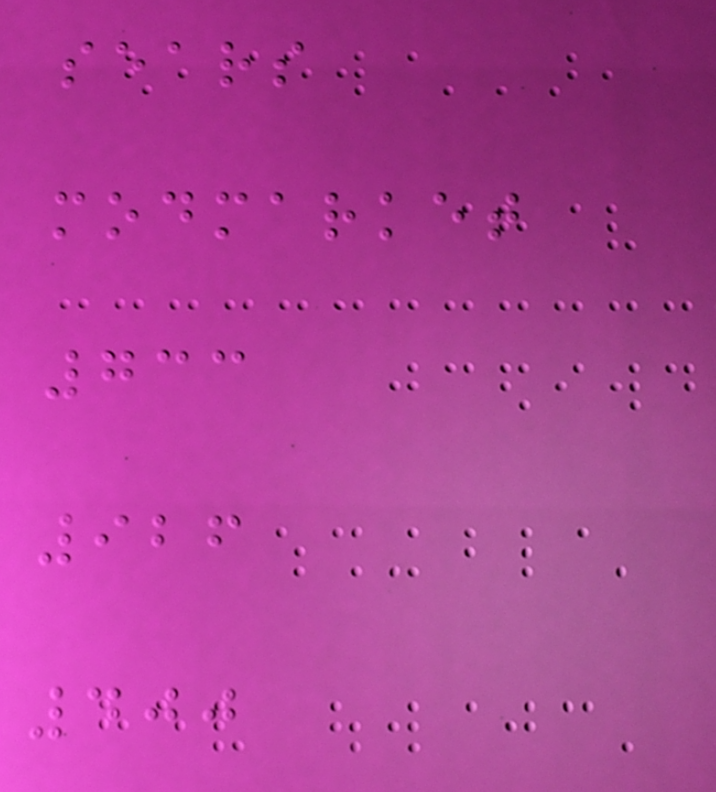sears
modmarket
733
926
400
